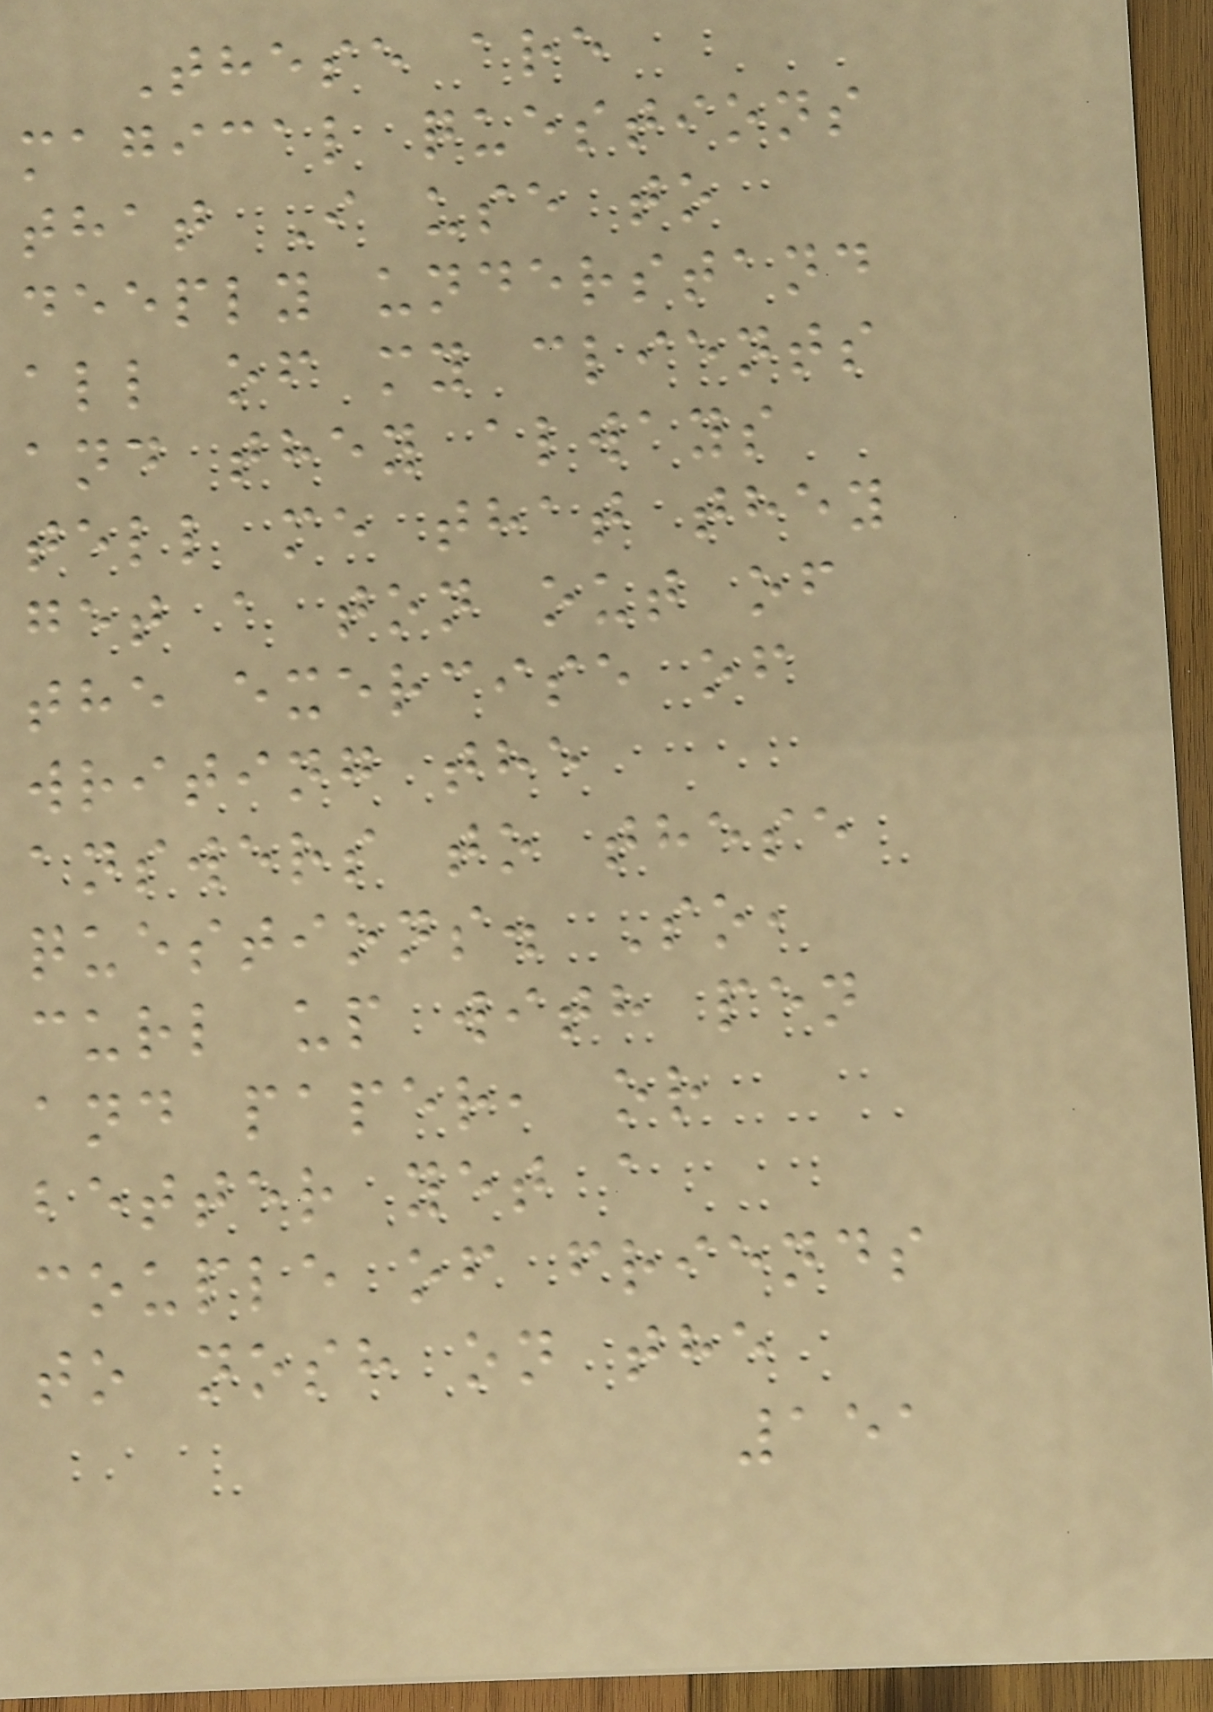These are
magical questions
that I use to
deeply understand
all of my clients
and they always
tell me that they
get a ton out of
the exercise of
writing the
answers to these
questions. So,
curl up with pen
and paper, or
better yet a
couple of friends
to nosh on the
151
